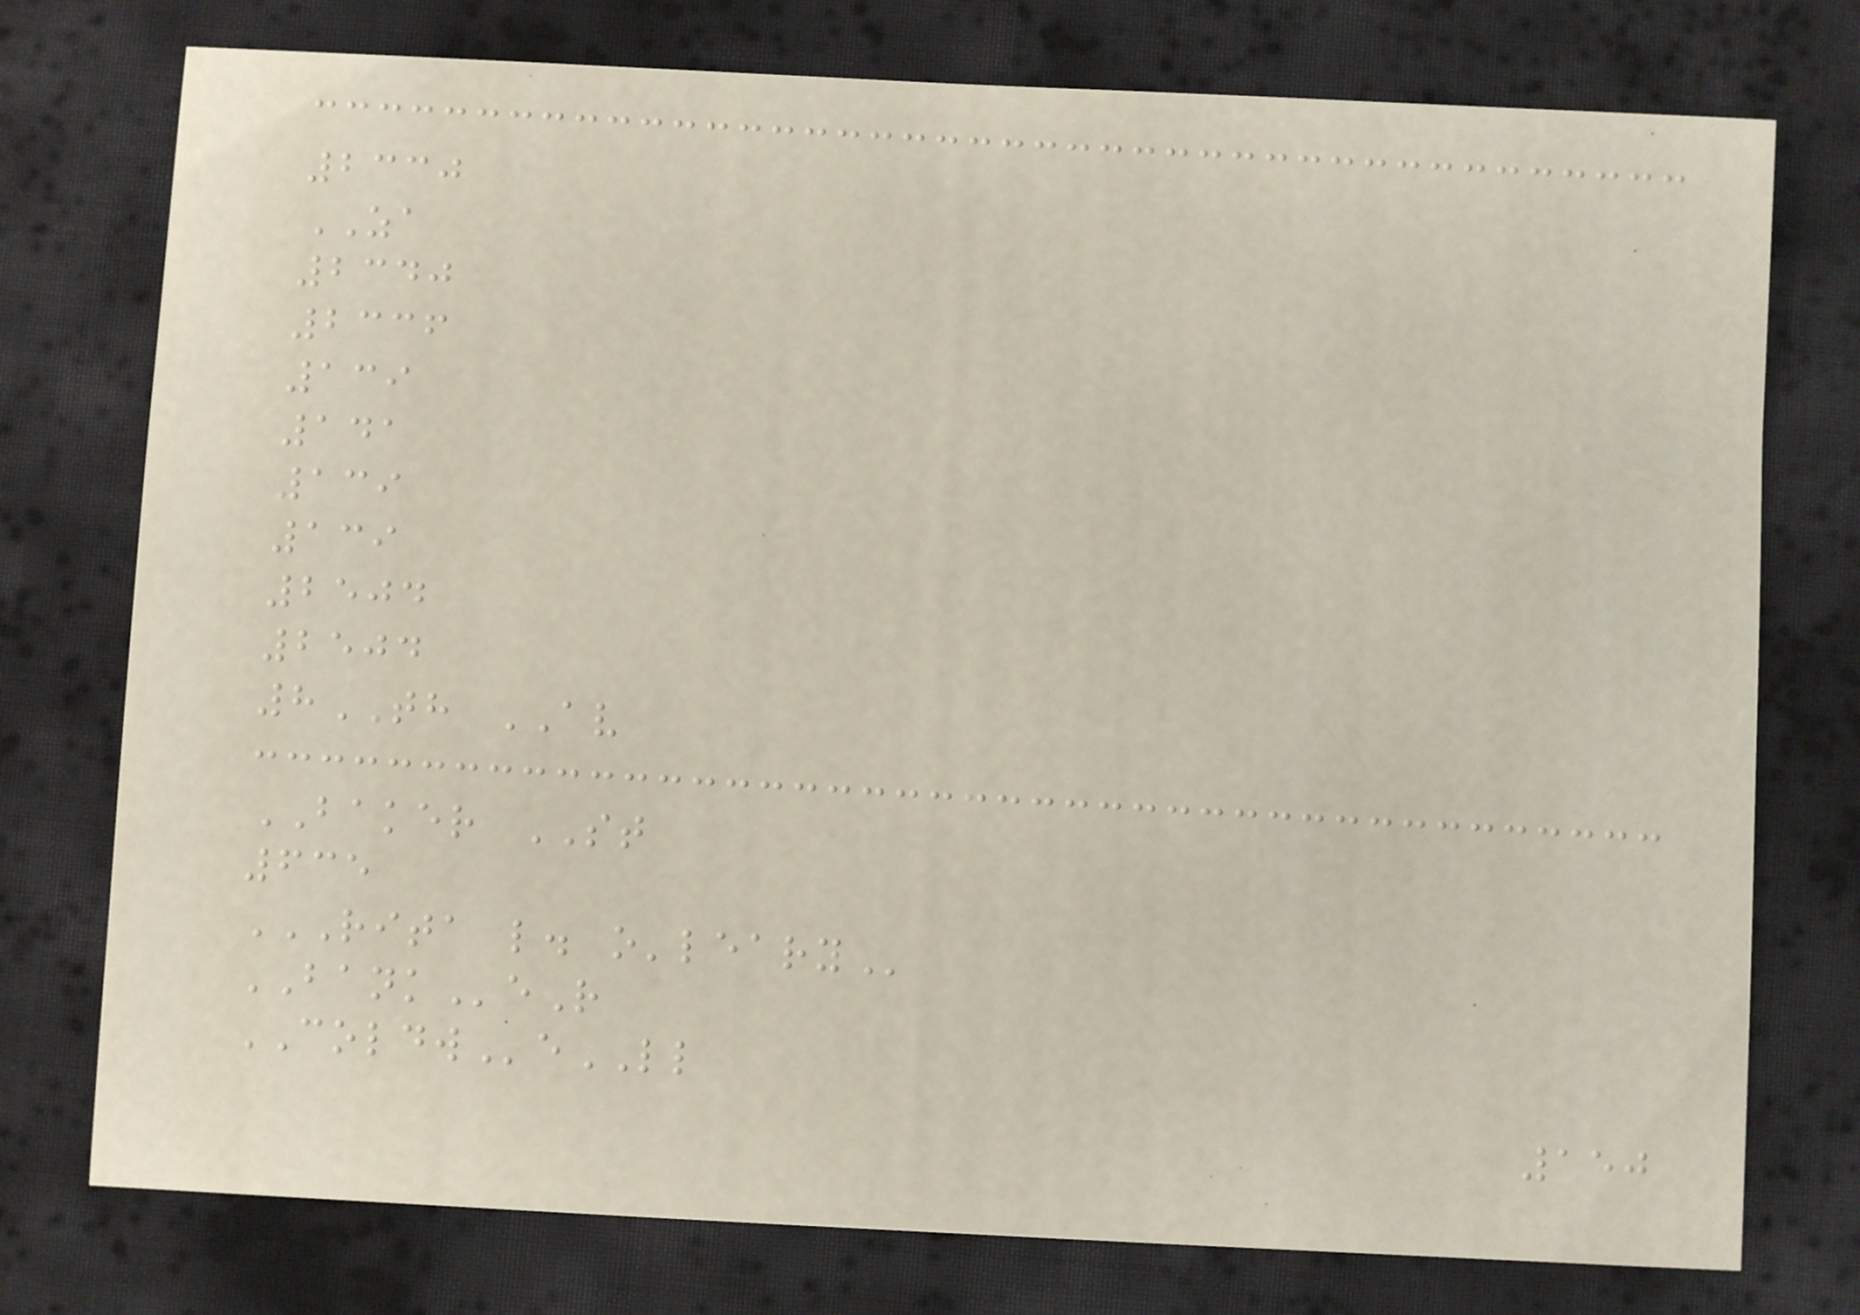2330
ZA
2340
2336
139
141
139
139
2504
2504
8TH AV
BAKER ST
635
RITA L. O'LEARY
BANKeR
COLDWeLL
150
